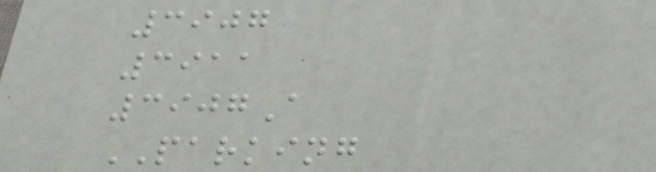3907
3911
3907A
PARKING
